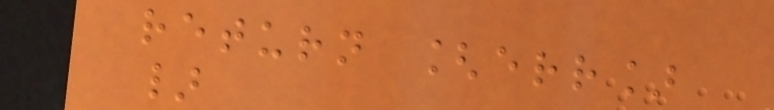return [err]
}
